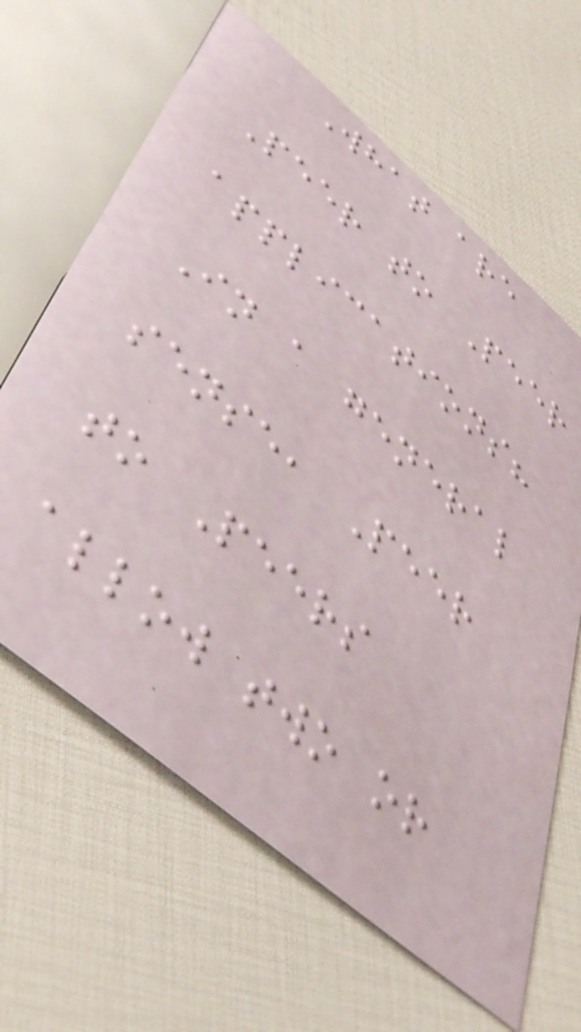What are
Peer to Peer
applications?
In a general
sense, Peer
to Peers
allow two or
